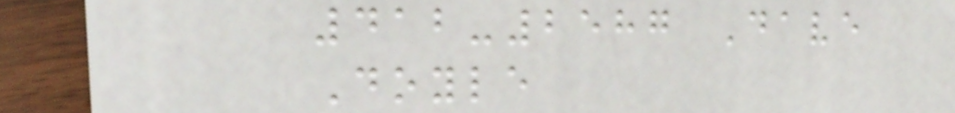412-2587 Dave
Doyle
